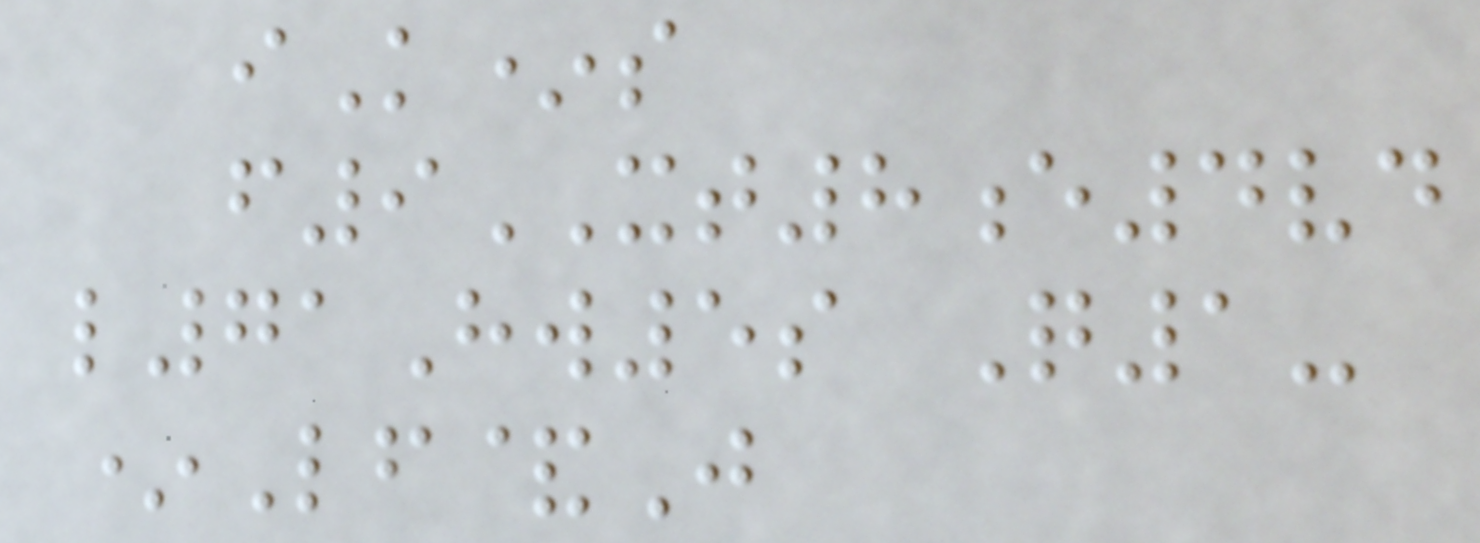iK*s
f9XT8e4vd
l71Hw5s Q1-
*Lf&J
